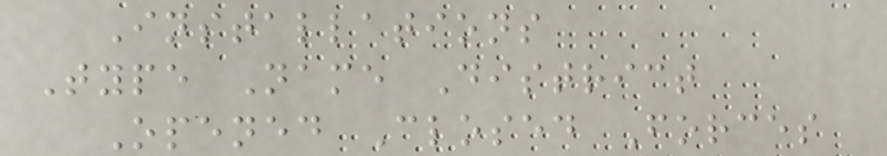Installations
Type Name District
Opened Closed Forces
